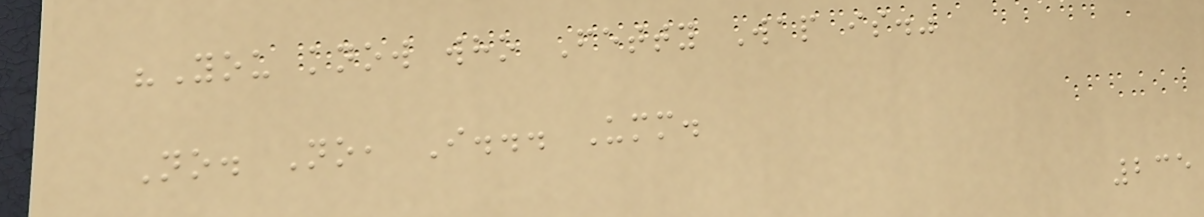"You know who Fetty Wap is."
No. No, I... Umm.
235
